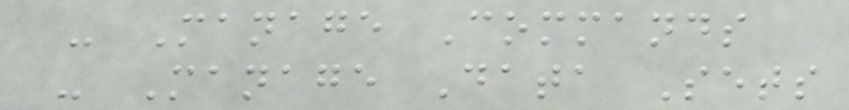- Manage Commands
- Manage Data Sets
